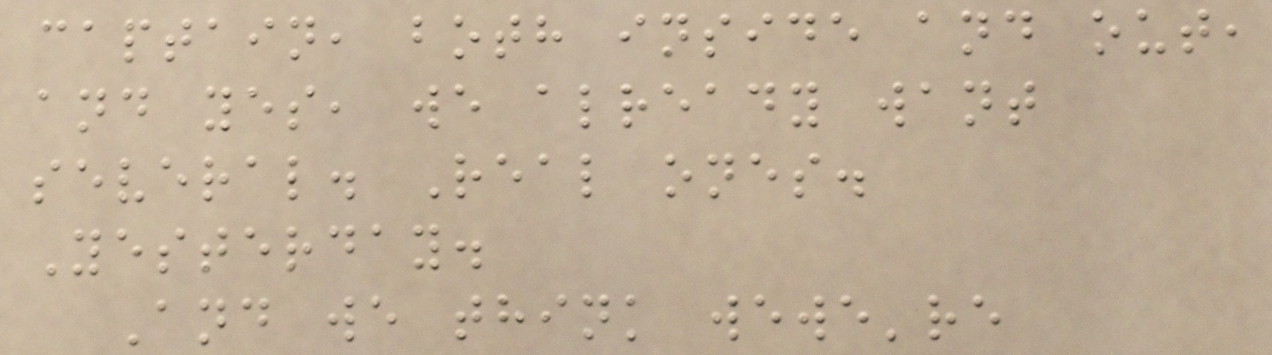captain, both inside and out,
and yes, we already want
several. Real ones.
Yesterday.
And we think wewe're
